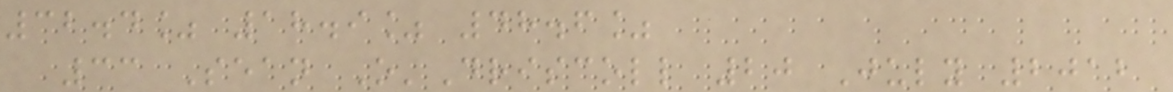32.4% 18.9% 48.6%
33 Sean O'Driscoll 20 July 2012
